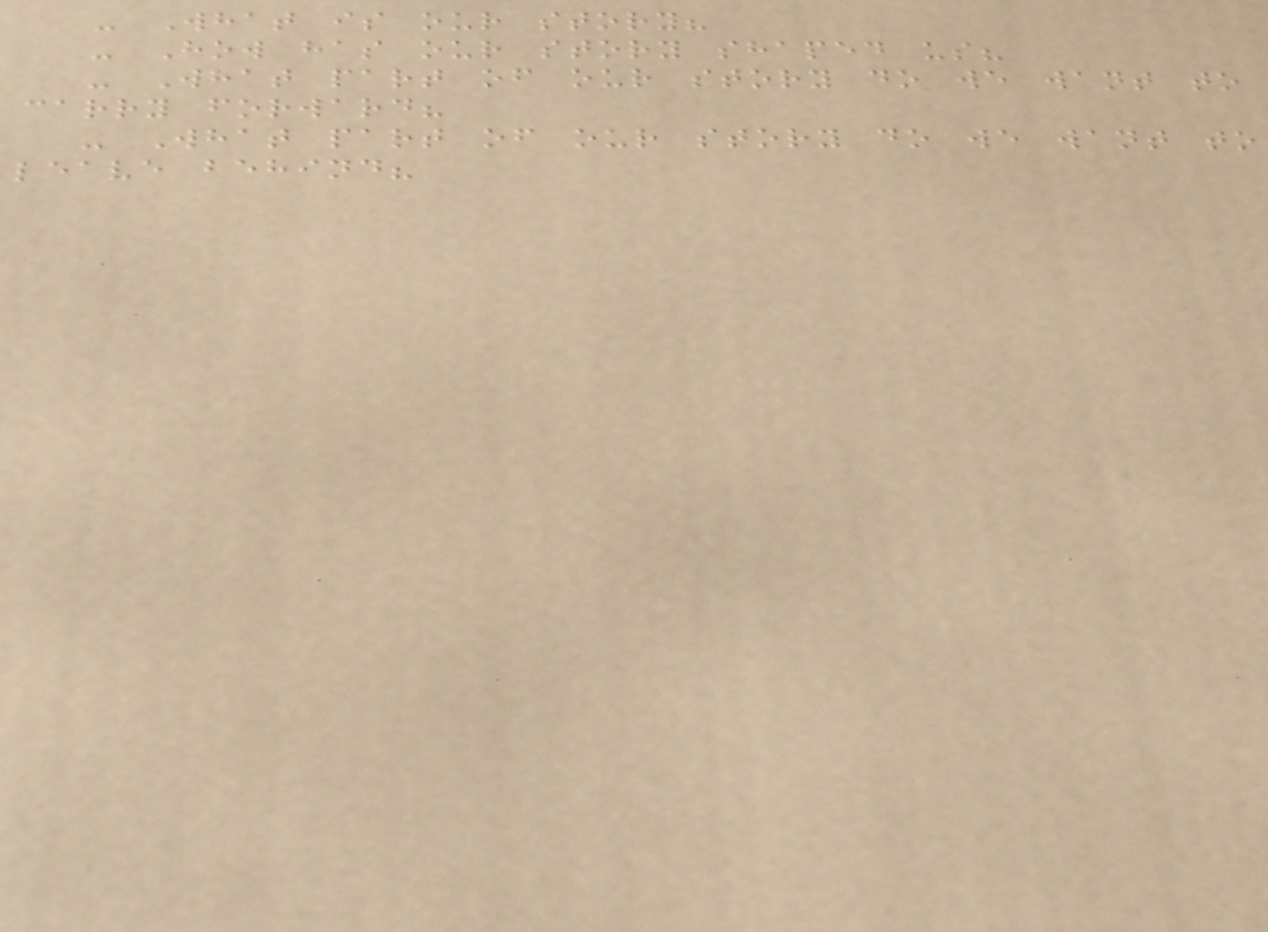- What is our story?
- How has our story shaped us?
- What part of our story do we want to
carry forward?
- What part of our story do we want to
leave behind?
